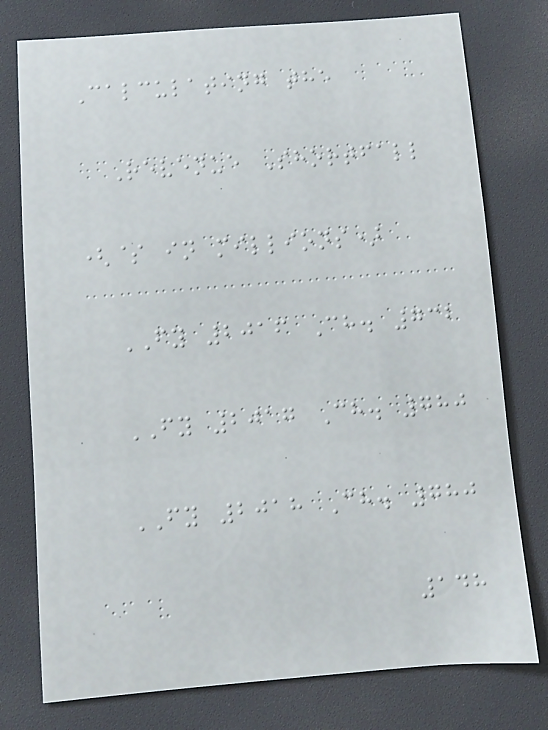Calculating the
Revenue Shortfall
($ in millions)
FY 2016 Ch. 732
FY 2017 Ch. 780
FY 2018 Ch. 780
148
